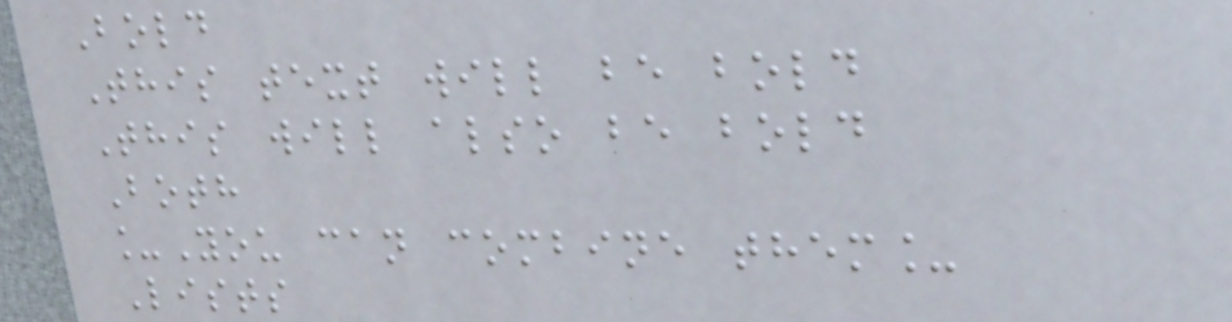Bold
This text will be bold
This will also be bold
Both
_You can combine them_
Lists
